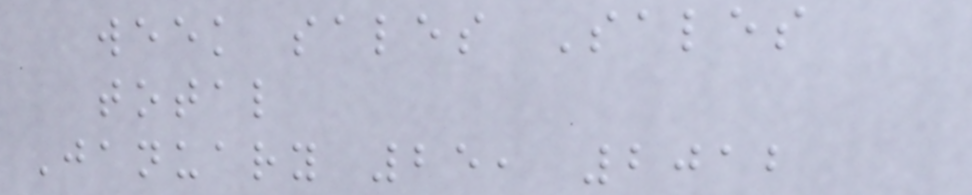week sales Sales
total
January 25, 2012
